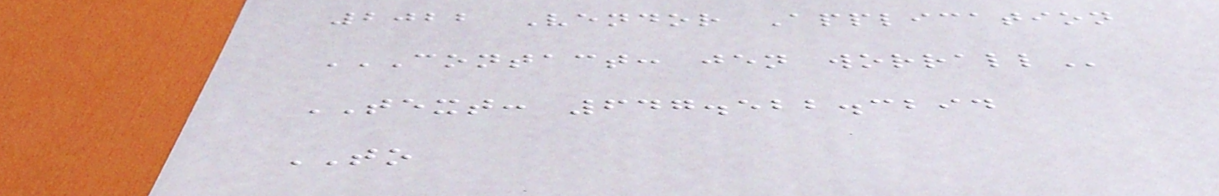2022 Vendor Application
CONTACT: JEN WORRALL
TEXT: 647.522.3294
TO
